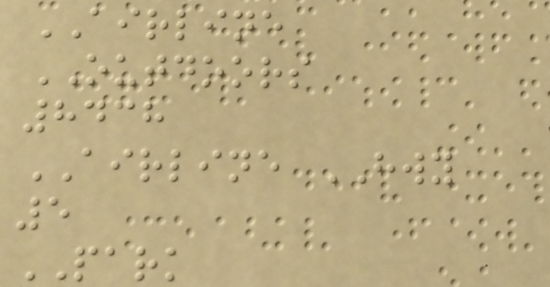AIRLINE
OUTDOORS
8438
AIRLINE HWY
5
PARK
